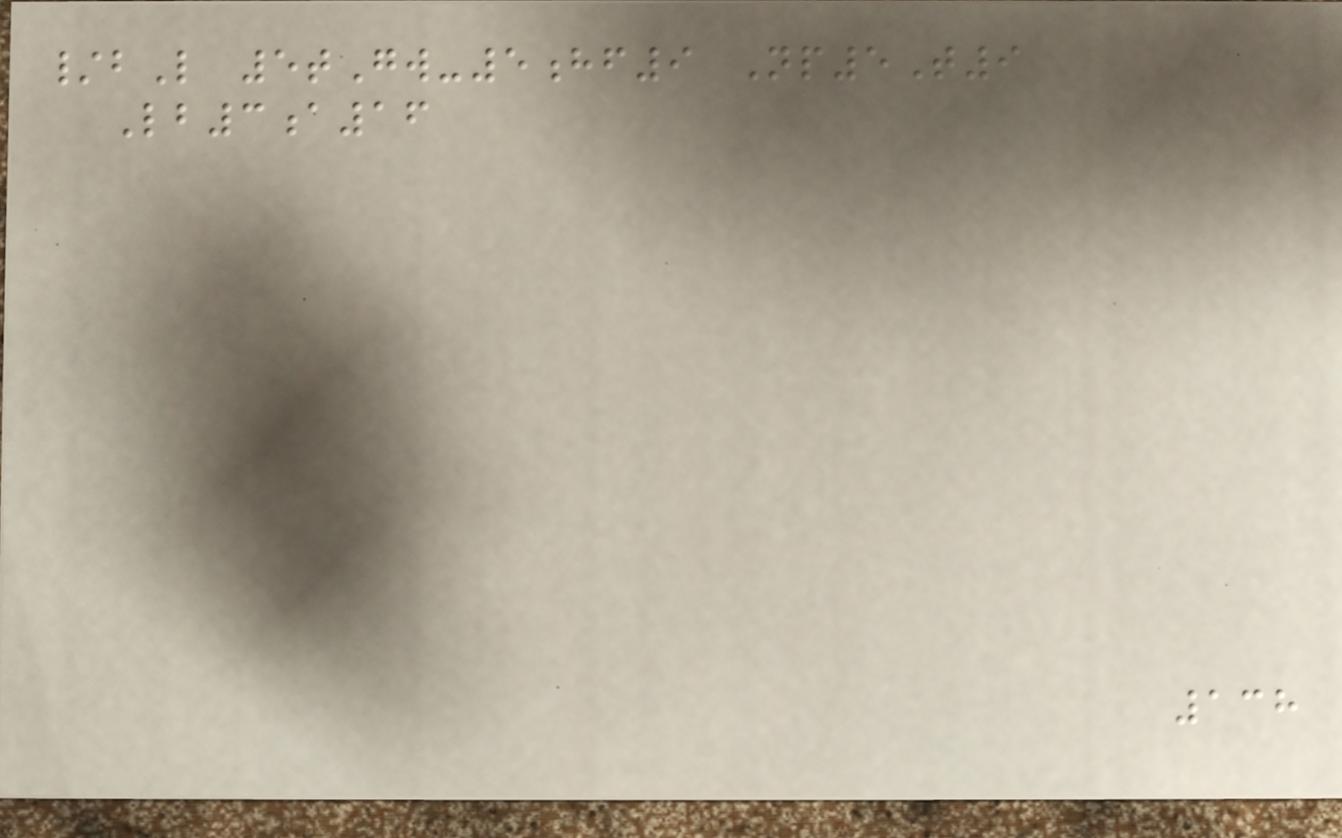/bL 5tGw-5hf9 Np5T9
Lb3a16
138
